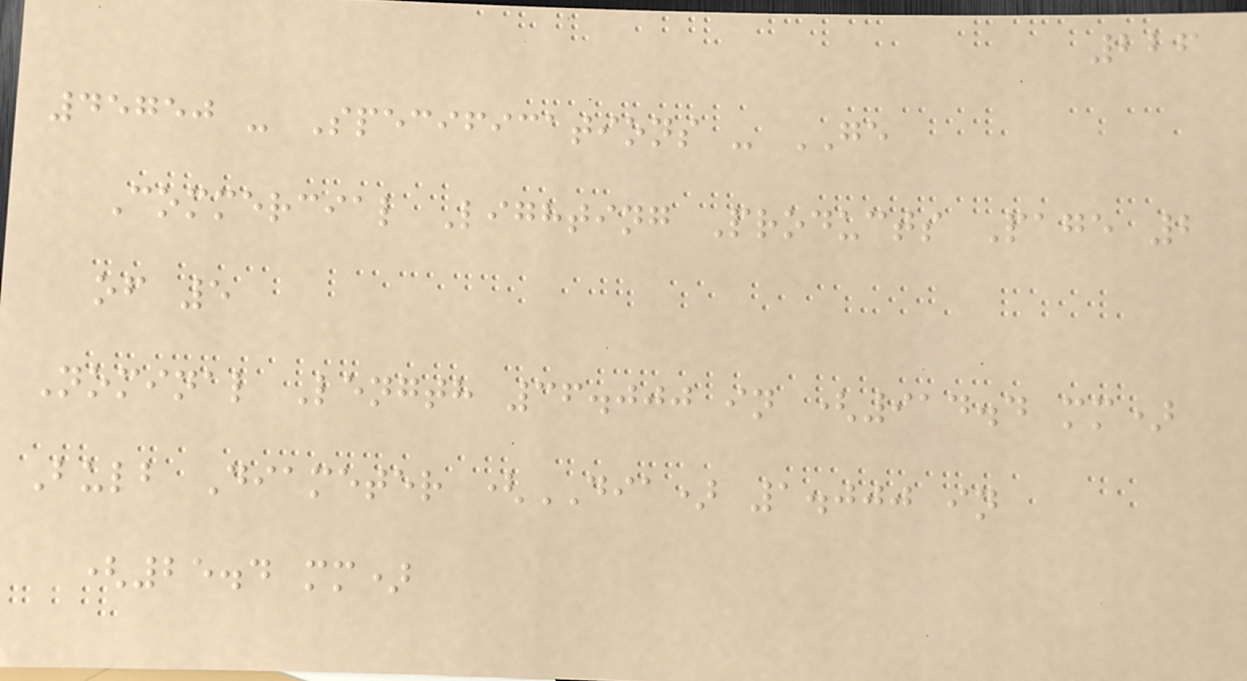226
45750 - Specifications - GE
Commercial Lighting Products Page 2
of 5
Nominal Length 36.000 in (914.4 mm)
Bulb Diameter (DIA) 1.000 in
(25.4 mm)
